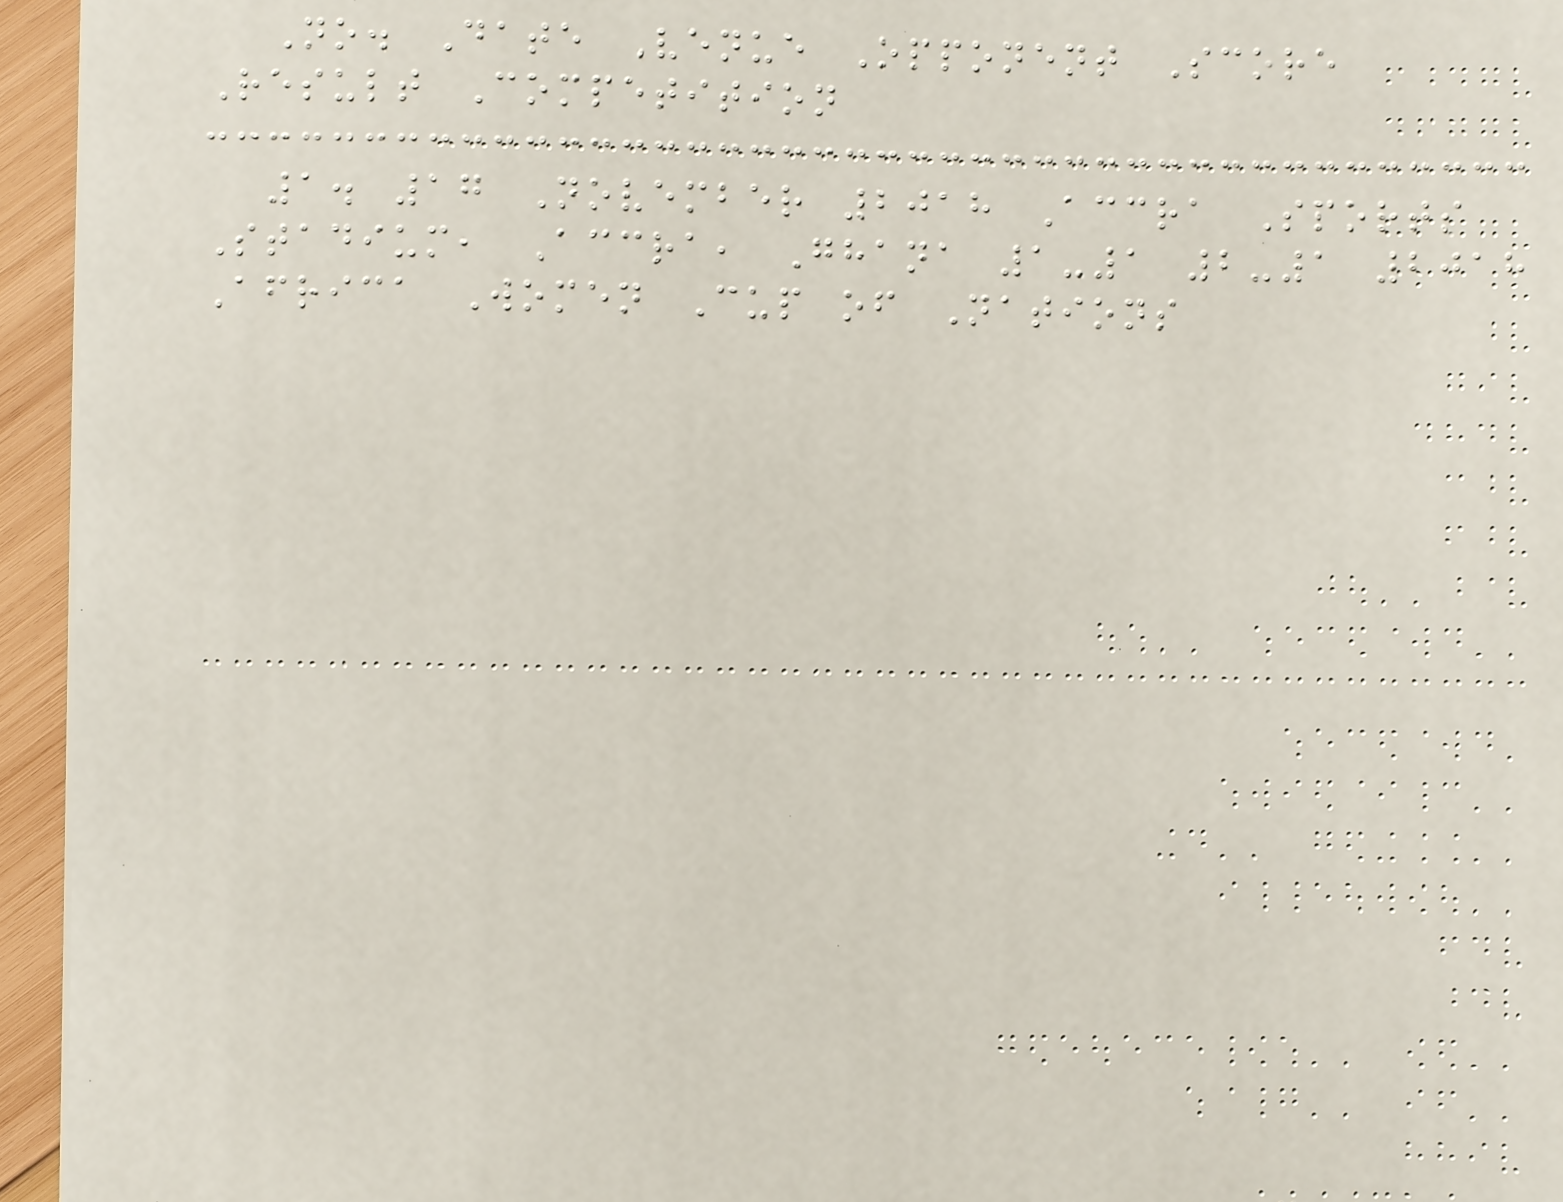No. Date Venue Opponent Score
Result Competition
1. 17 November 2018 Accra Sports
Stadium, Accra, Ghana 1-1 2-1 2018
Africa Women Cup of Nations
